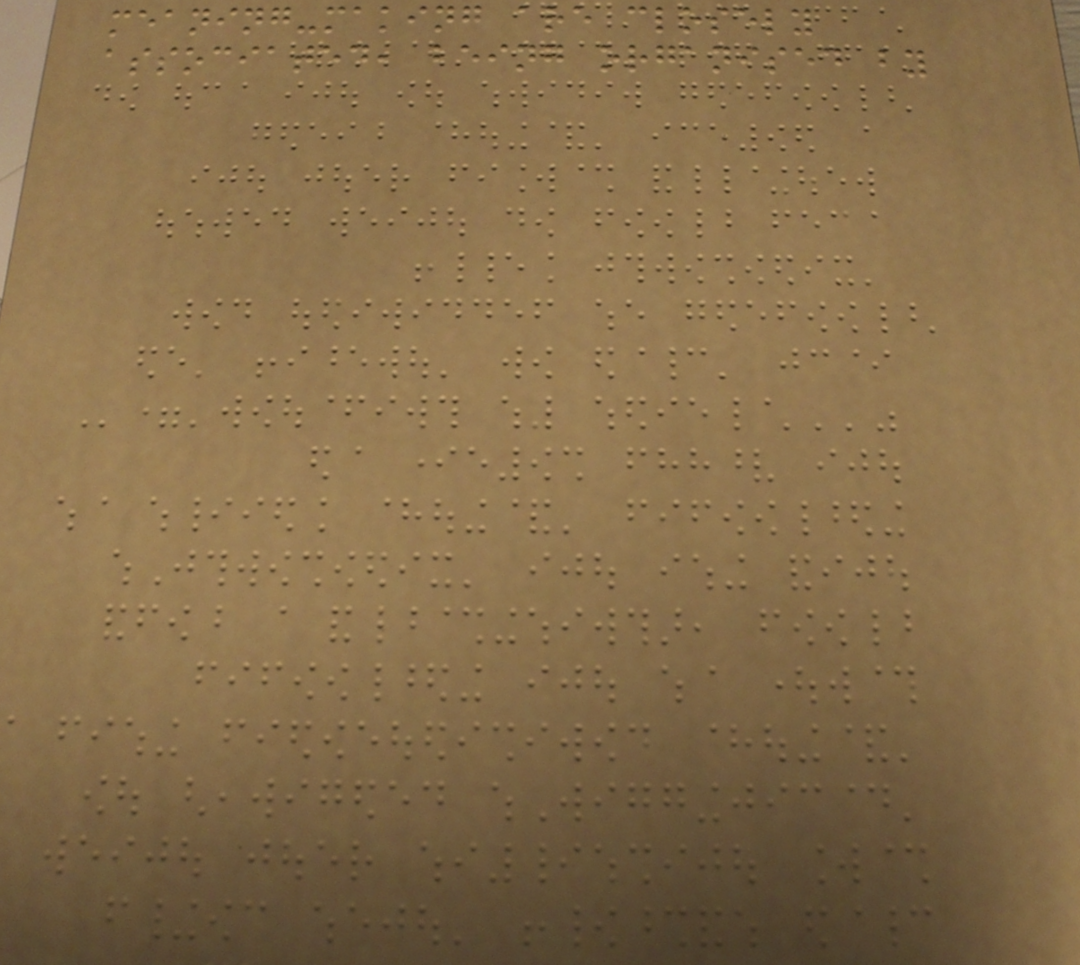meaning-making are closely
associated, being organised by
